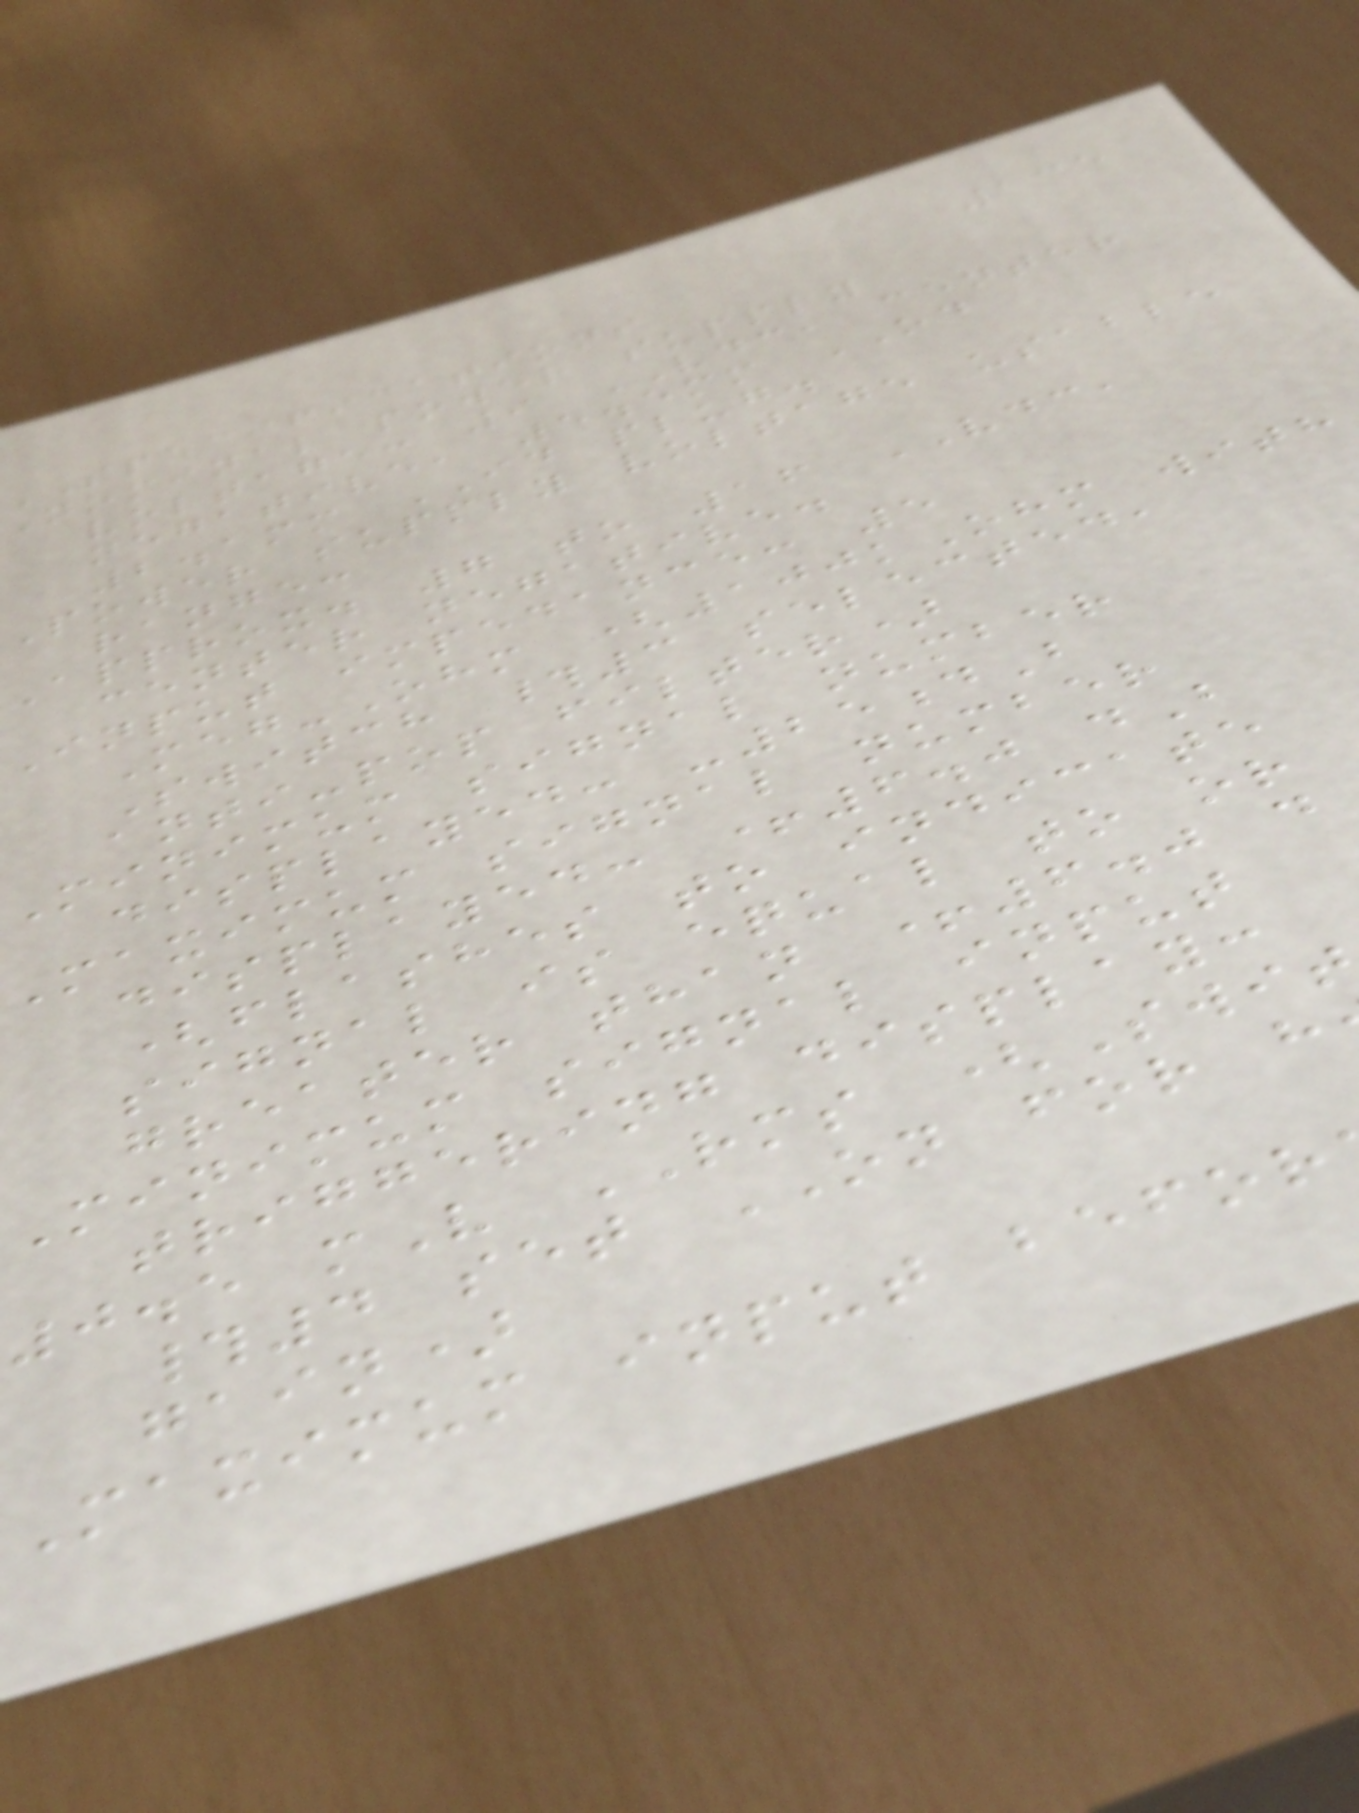135
SPECIFICATIONS
Nominal power supply
voltage: 9 VDC, center
negative, 5.5mm OD
2.1mm ID plug.
Power supply voltage usable
range:
Approx. 7 to 16 VDC,
center negative.
Input impedance: 5
Meg-Ohm (100kOhm with
Switch #3 selected,
anti-pop filter)
Minimum signal number
displayed: -25dB
Maximum signal number
displayed: +6.0 dB
(flashes to indicate
signal is equal to or
greater than +6.0 d
Minimum signal input
triggering display:
0.5 mV RMS (Swit
#4 set ON for h
gain)
Maximum input befor
